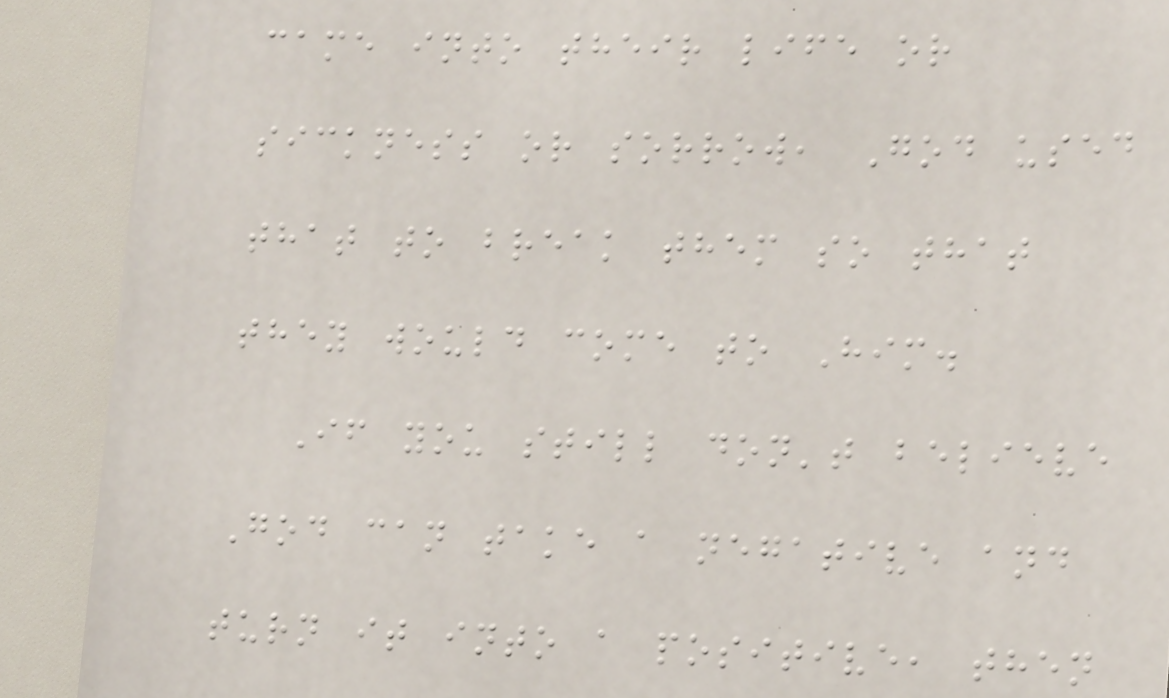came into their life or
sickness or sorrow, God used
that to break them so that
they would come to Him.
If you still don't believe
God can take a negative and
turn it into a positive, then
